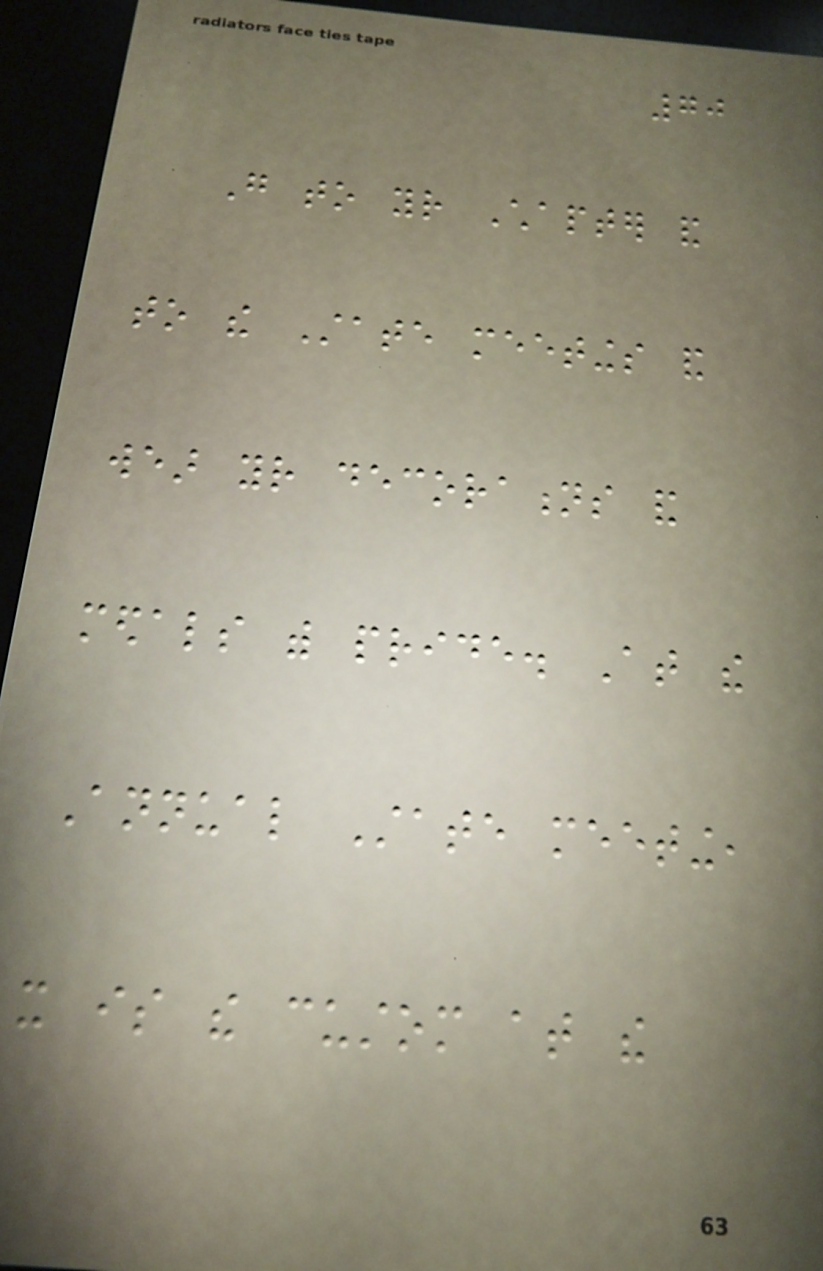70
Go to your Chapter and
to the State meetings and
wear your decorations and
medals with pride. At the
Annual State meeting,
it is the custom at the
